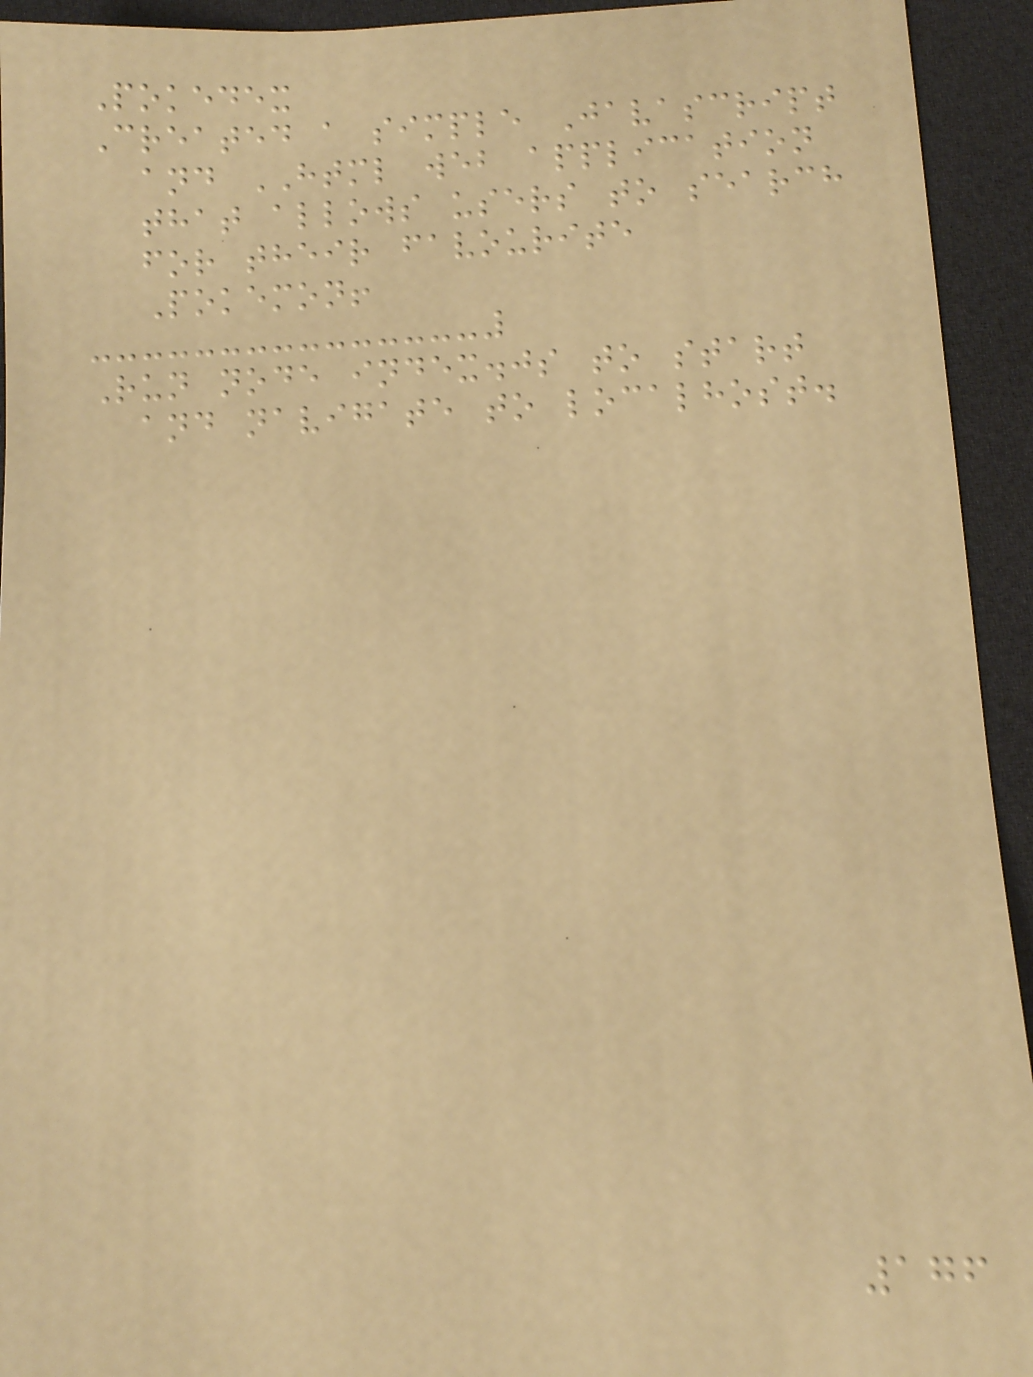Pokedex
Created a simple Javascript
and HTML web application
that allows users to search
for their favourite
Pokemon!
Run node index.js to start
and navigate to localhost.
176
